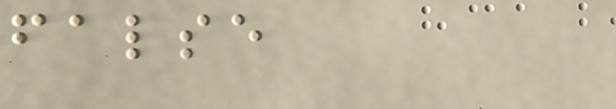false
